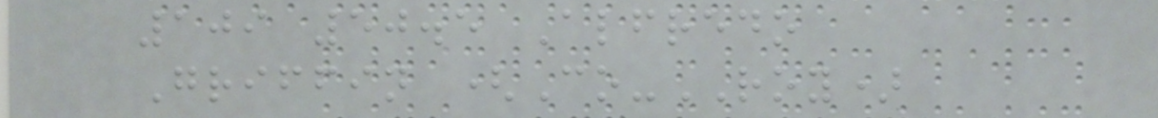109 50.5 Alfredo
Griffin (Co-ROY)
